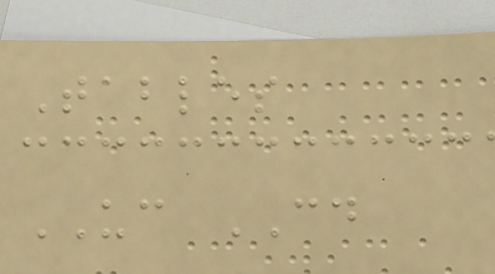Tables
UC CD
